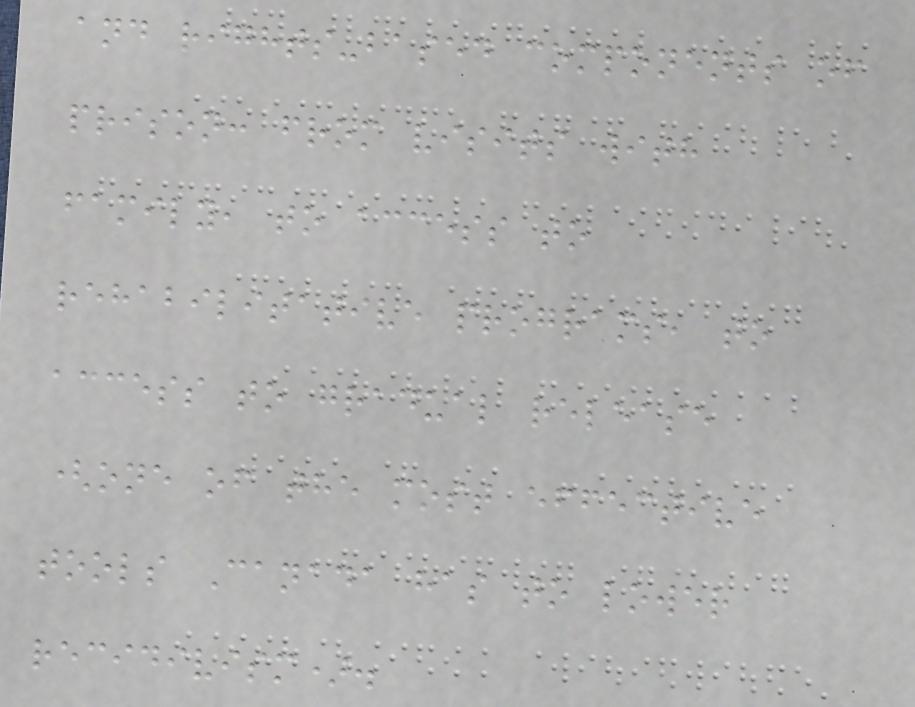and rights-based components of
prison: from visits with
family, to access to
rehabilitative programs, to
access to gradual release
(one of the most effective
tools Canada has to lower
recidivism).
